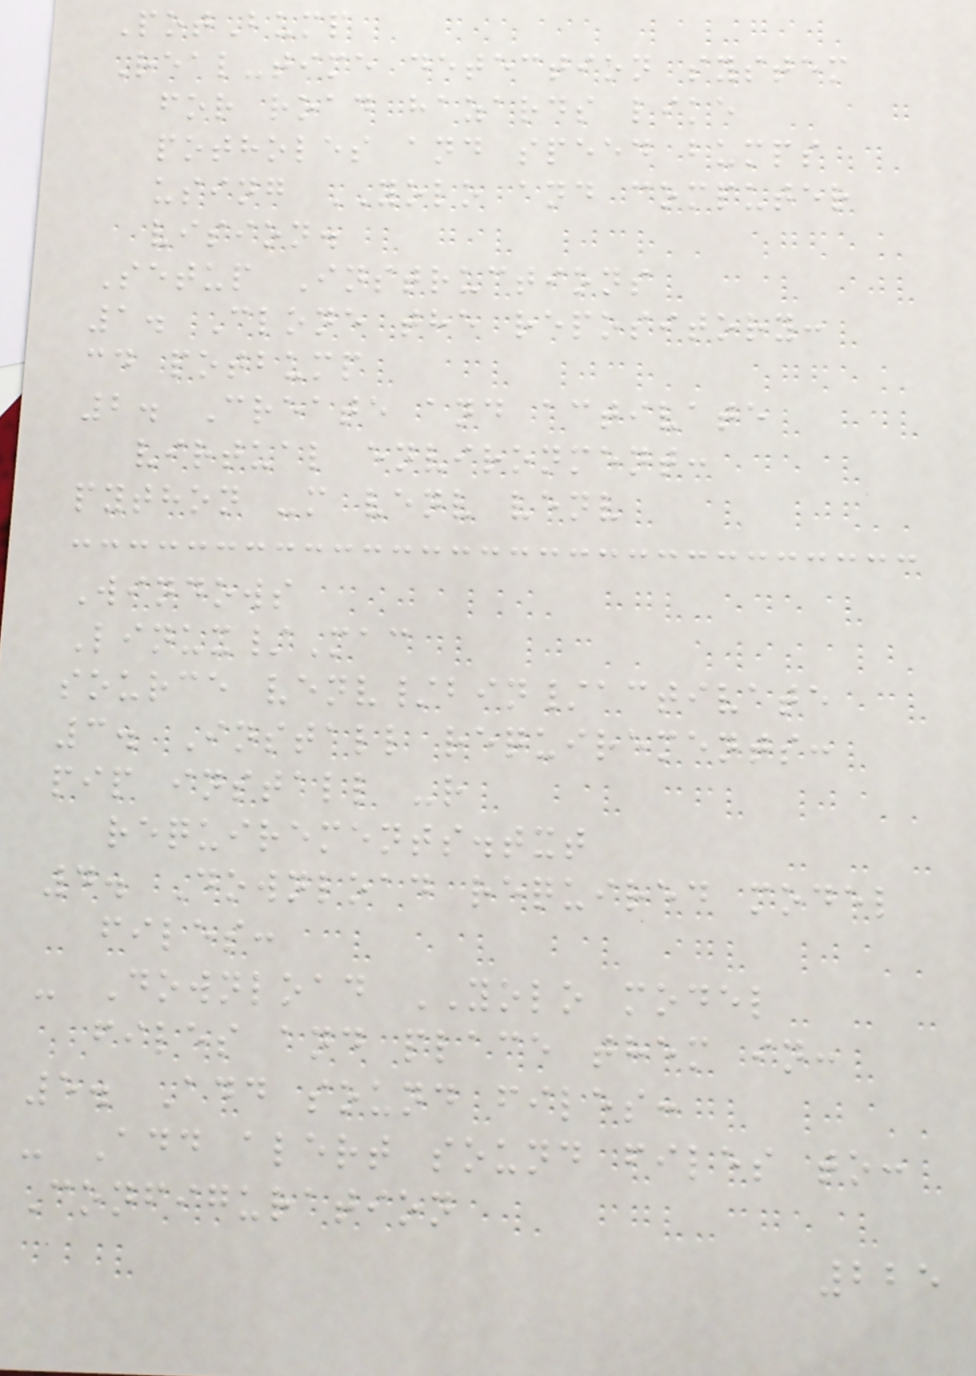PotBump
Real-time detection system
for road hazards like
potholes and speed bumps
using YOLO and computer
vision.
Setup Instructions
1. Clone the repository:
cd potbump
2. Create and activate
virtual environment:
python -m venv venv
Windows
Linux/Mac
source venv/bin/activate
3. Install requirements:
pip install -r
requirements.txt
4. Download required model
files:
- Download YOLO model
files and place them in:
5. Add sound files:
- Add alert sound files to:
Configuration
225
